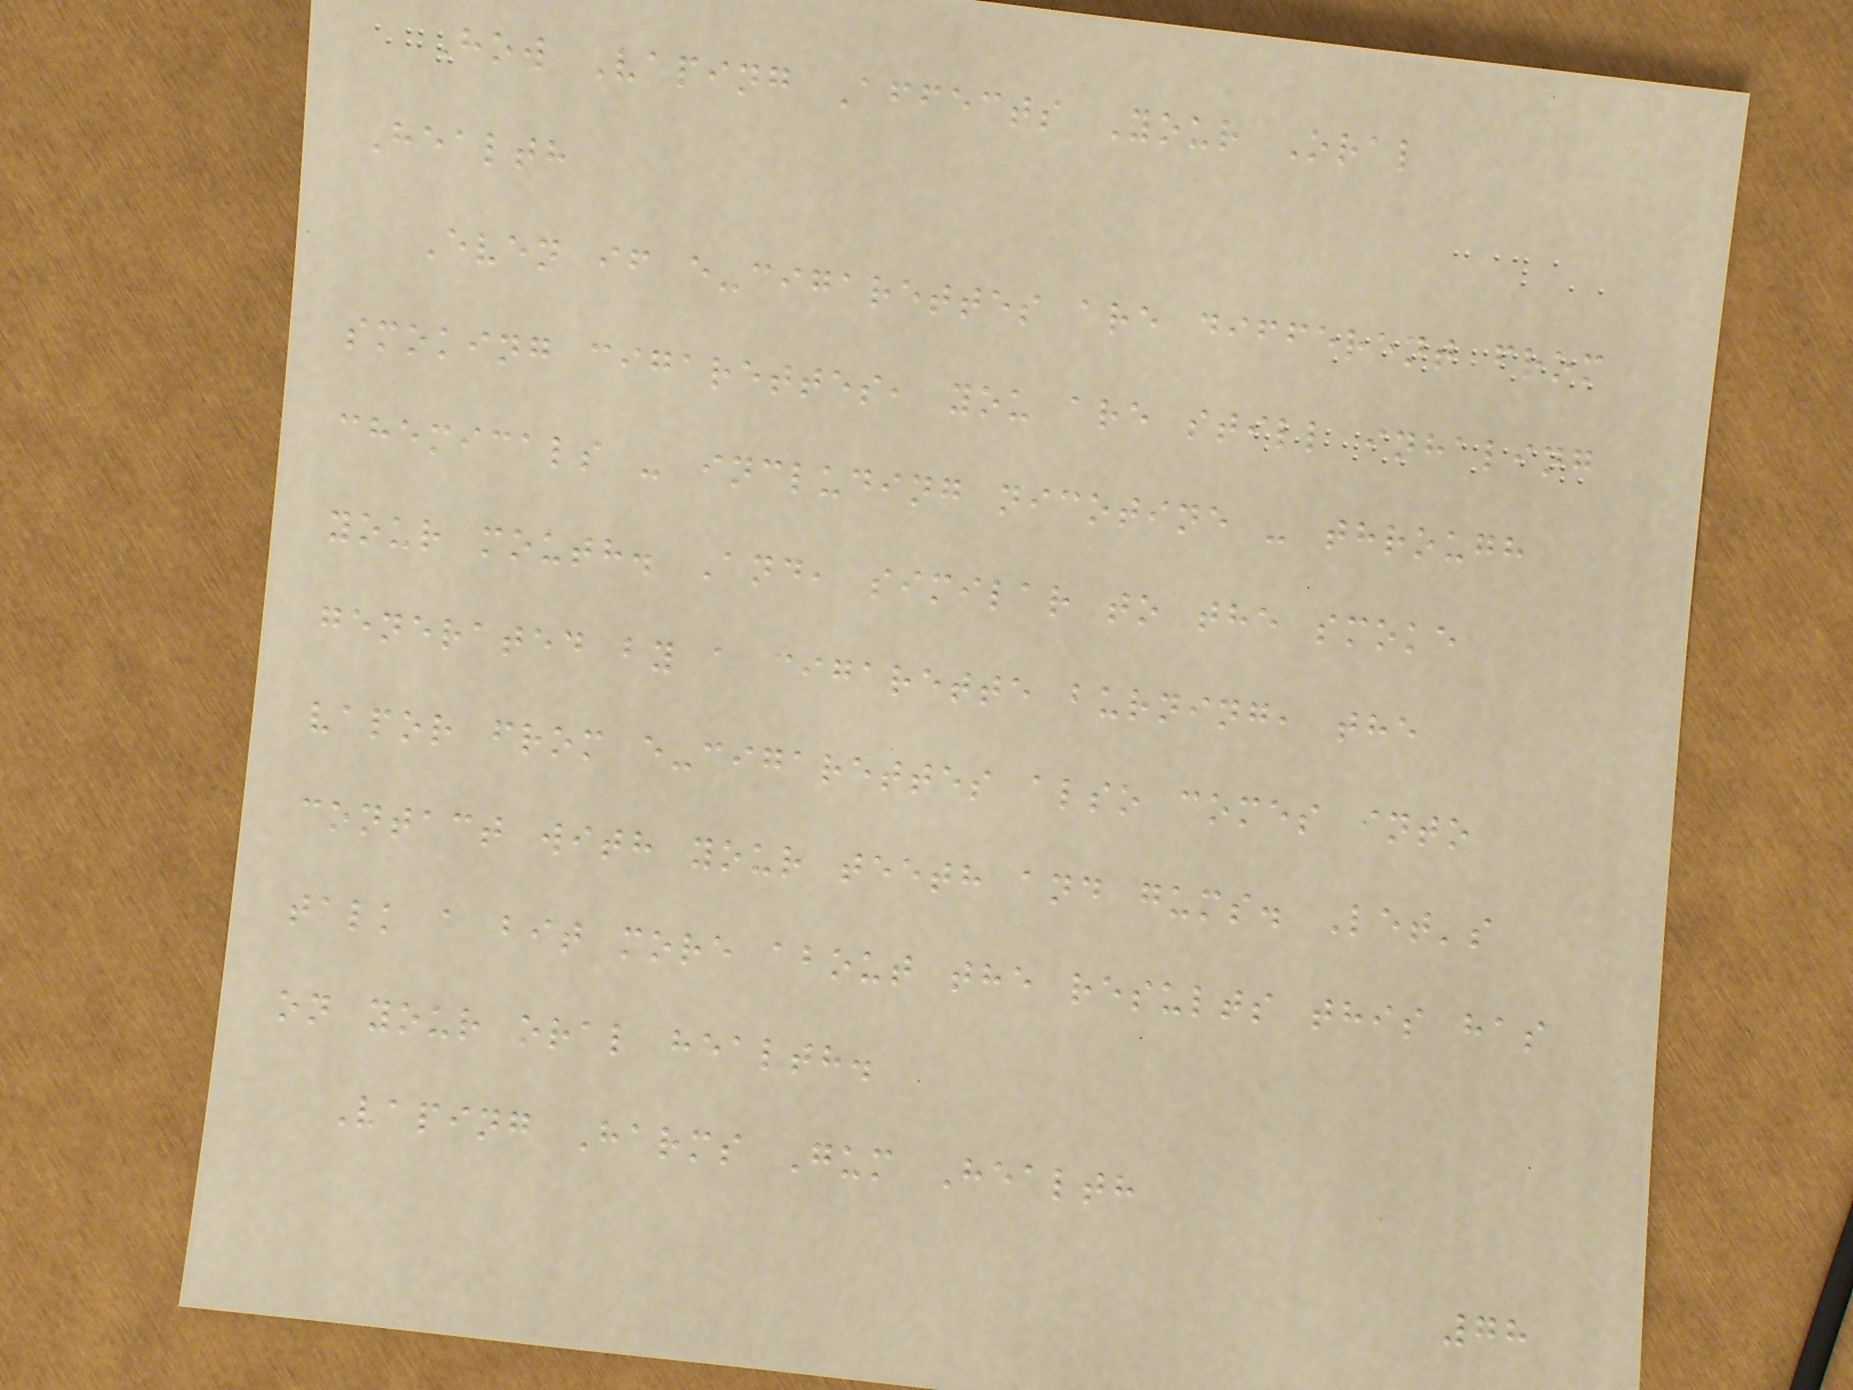How Vaping Affects Your Oral
Health
Even if e-cigarettes are different from
smoking cigarettes, you are still inhaling
chemicals - including nicotine - through
your mouth. And, similar to the smoke
generated by a cigarette burning, the
vapor from e-cigarettes also comes into
contact with your teeth and gums. Let's
talk a bit more about the results this has
on your oral health.
Vaping Harms Gum Health
78
